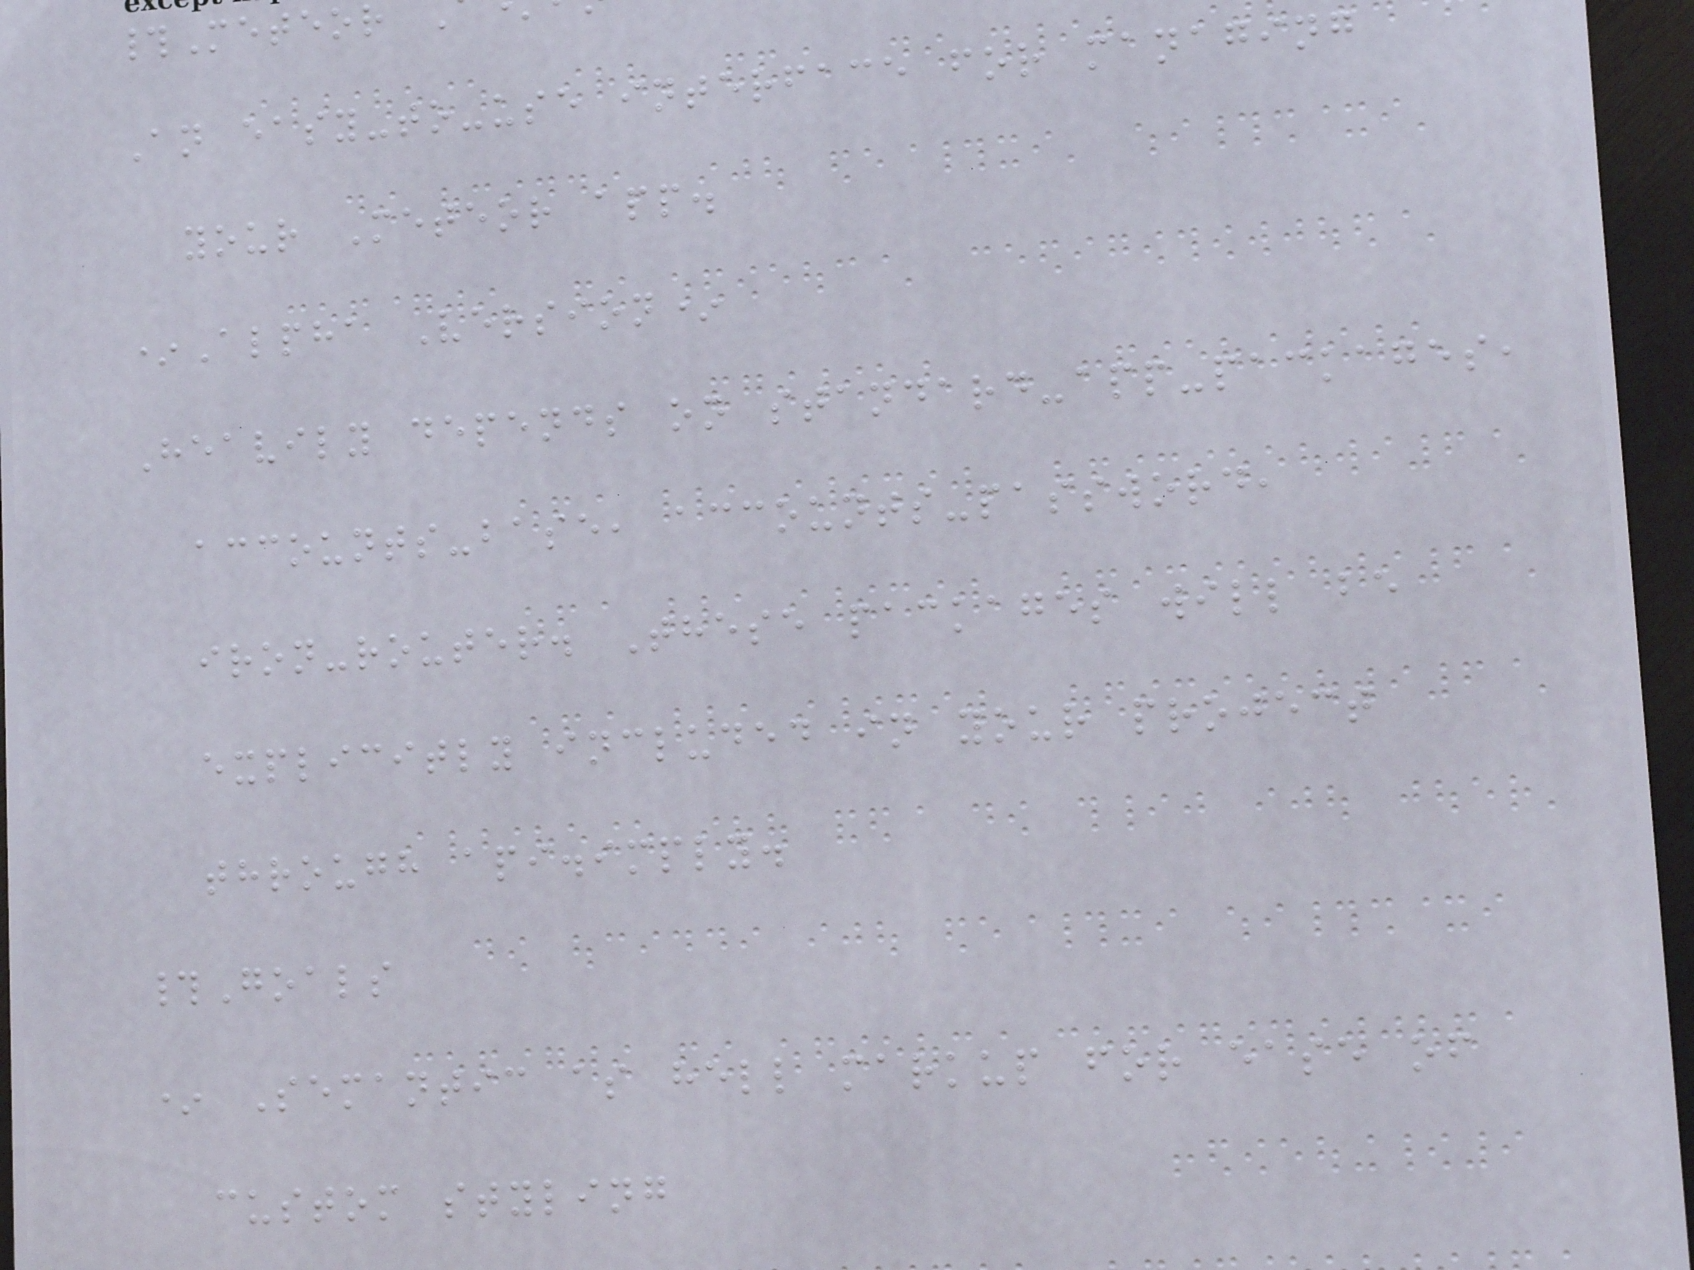#Meteor
An easy-to-use interface for managing
your Meteor app.
*Alpha Version*
Heavily depends on standard-app-packages,
accounts-base, accounts-password,
iron-router. These packages will be
explicitly included in your project
through api.imply.
#Goals
* Semantic as hell markup for ease of
custom styling
